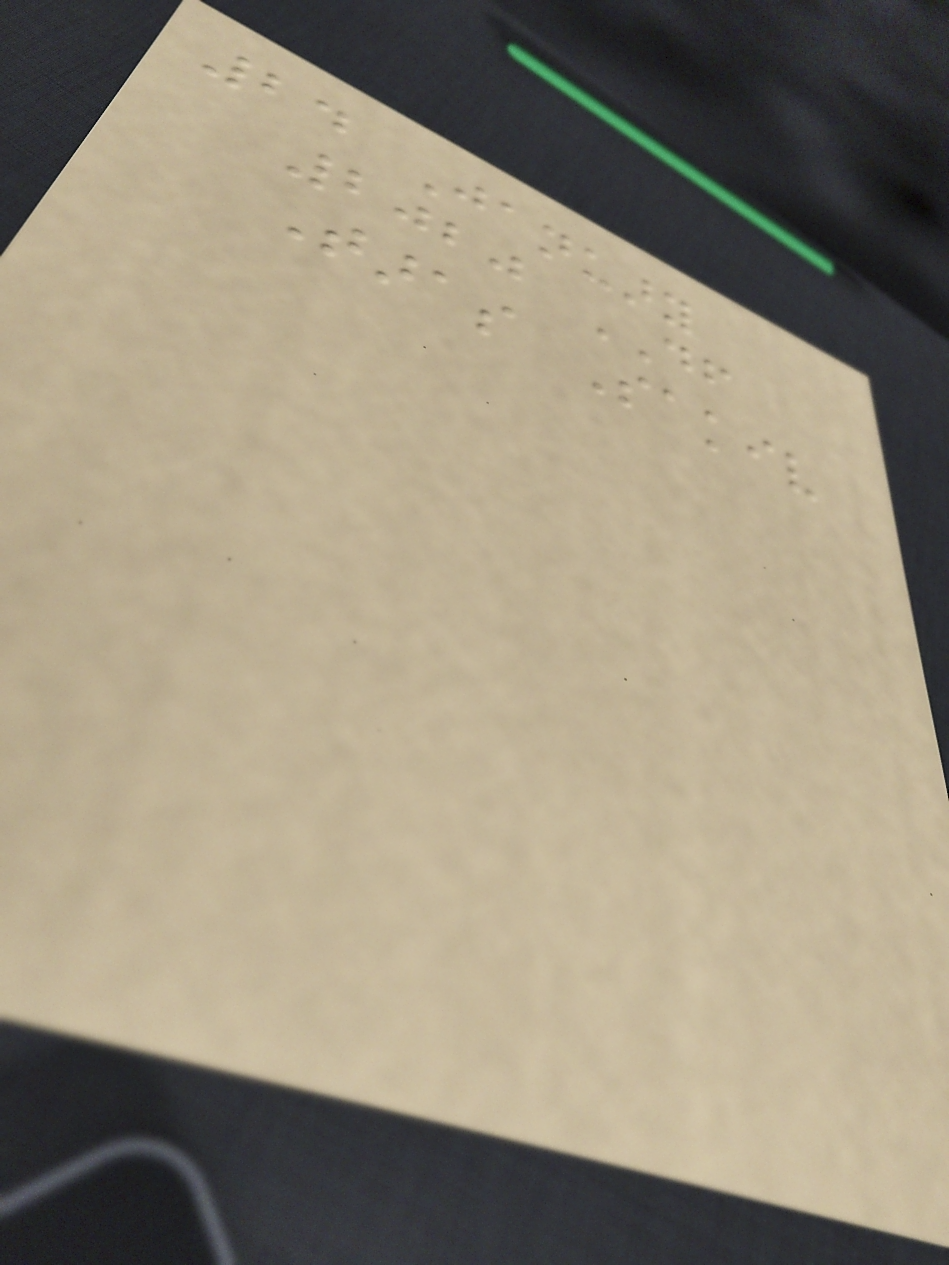24 January
2020 DF
Taras Sakiv
